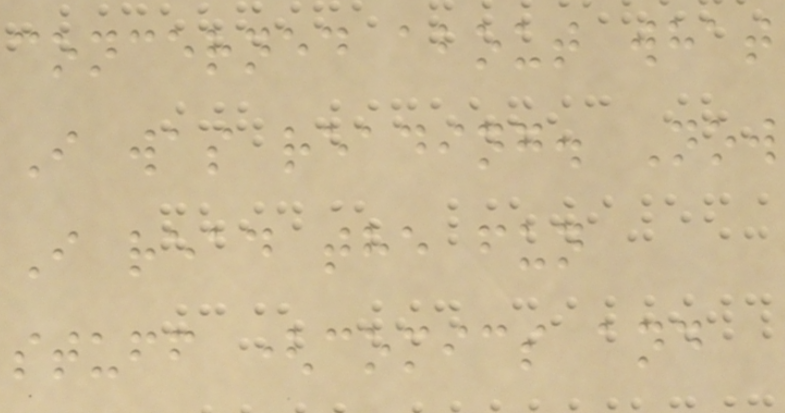concerned about what
I was reading. Now
I read the fun
stuff (comics and
